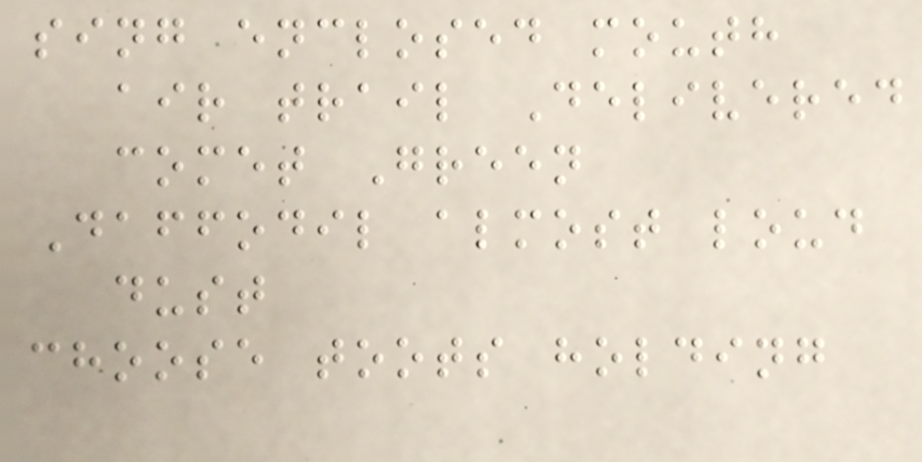sing enclosed mouth
air trail Delivered
comet Green
Daffodil almost loud
dust
choose toots holding
